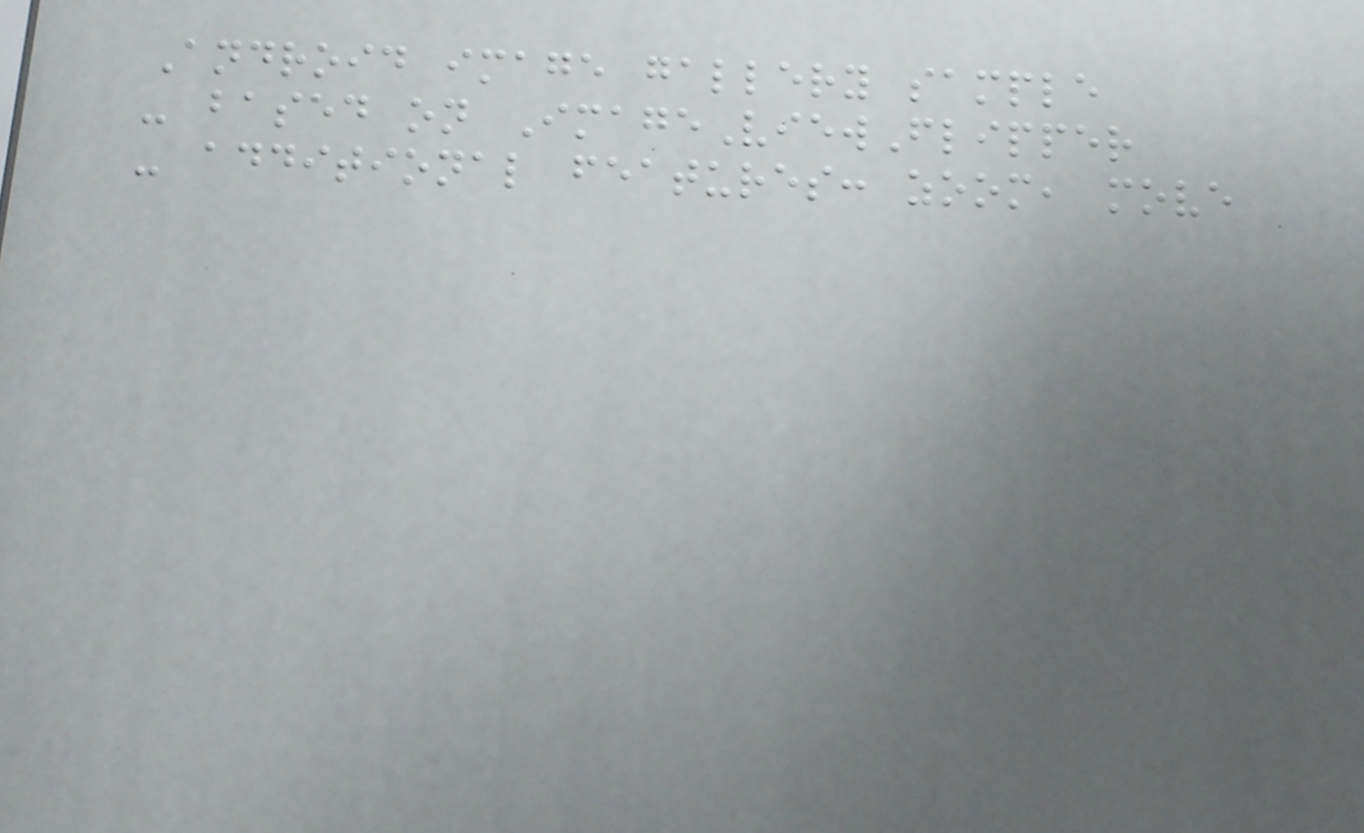Android image gallery sample
- based on ImageViewFlipper
- additional features: zoom, move
